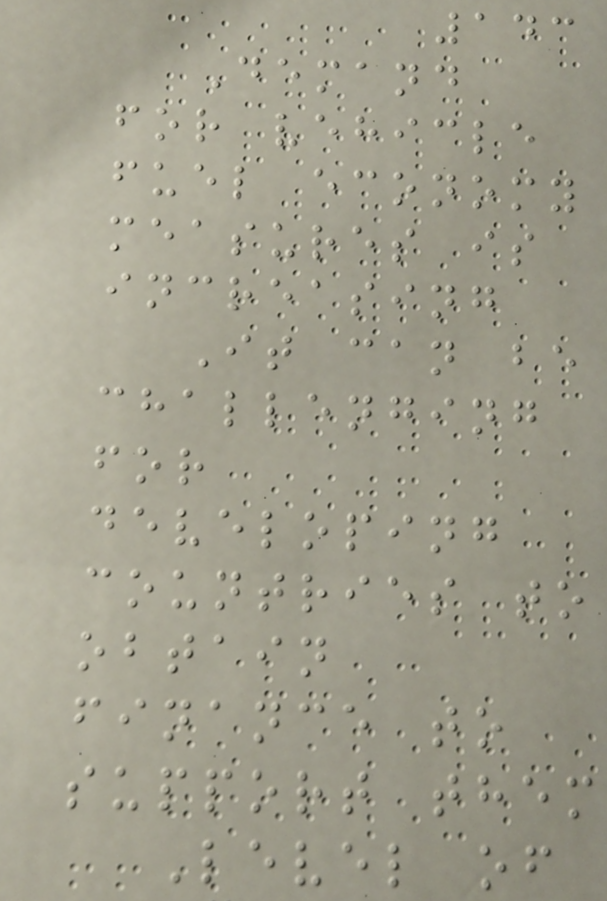143
Demand
for vehicle
fuel economy
measures is
increasing
It can be
challenging
for
developing
countries to
obtain
finance to
support them
Level of
